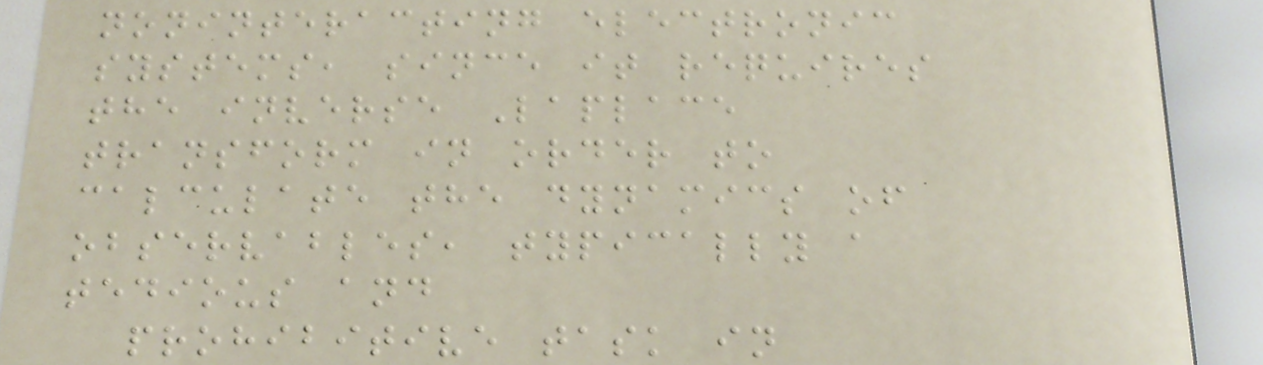noninteracting electronic
systems, since it requires
the inverse Laplace
transform in order to
calculate the dynamics of
observables, typically a
tedious and
prohibitive task in
